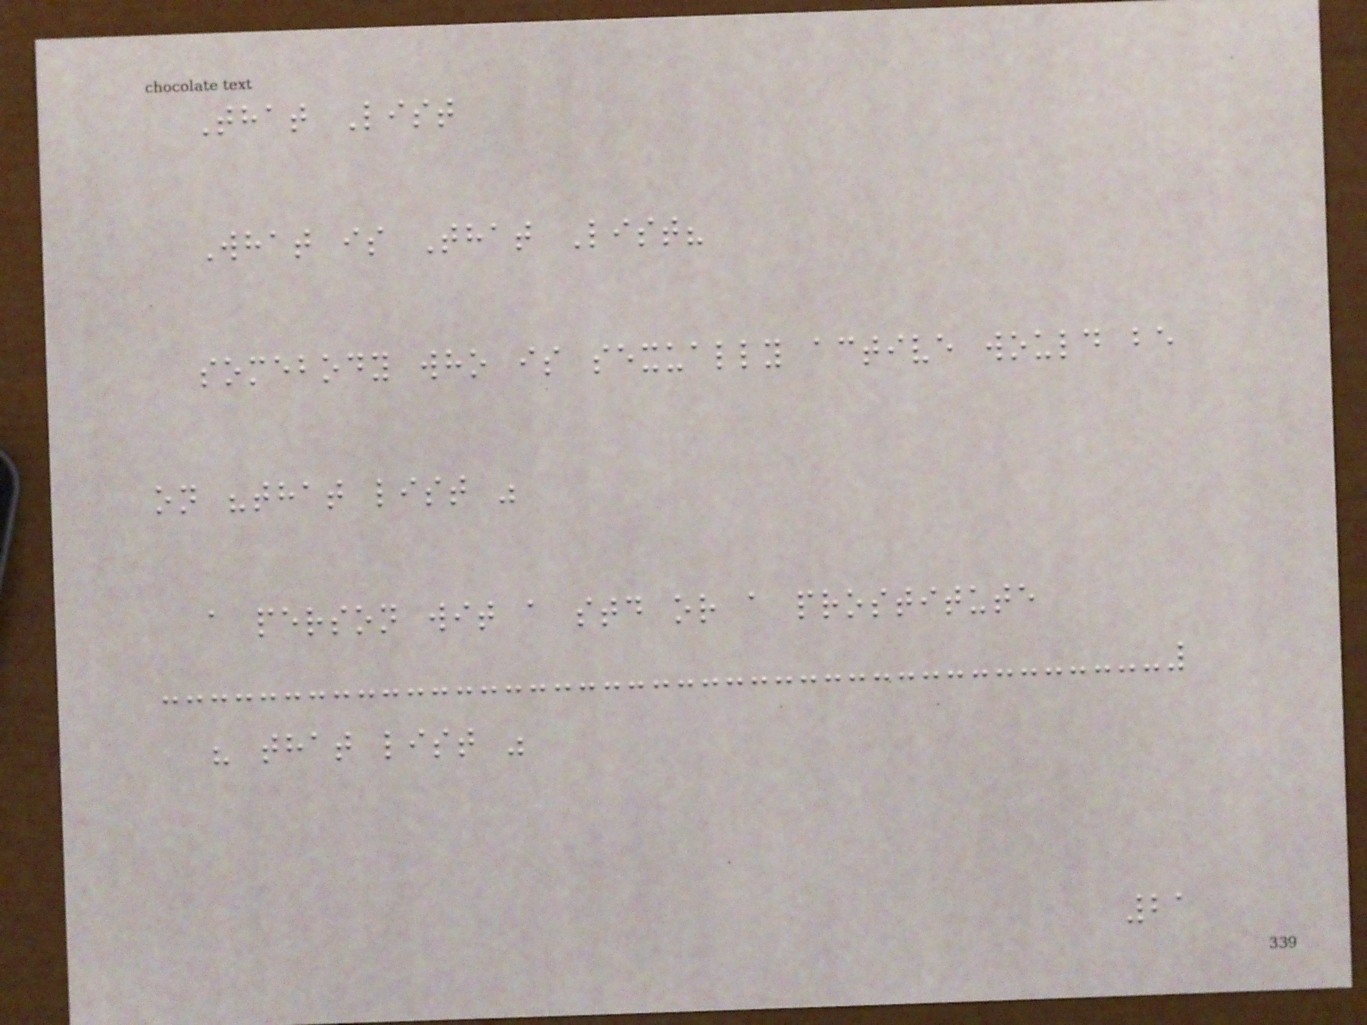That List
What is That List?
somebody who is sexually active would be
on "that list "
a person wit a std or a prostitute
" that list "
21
